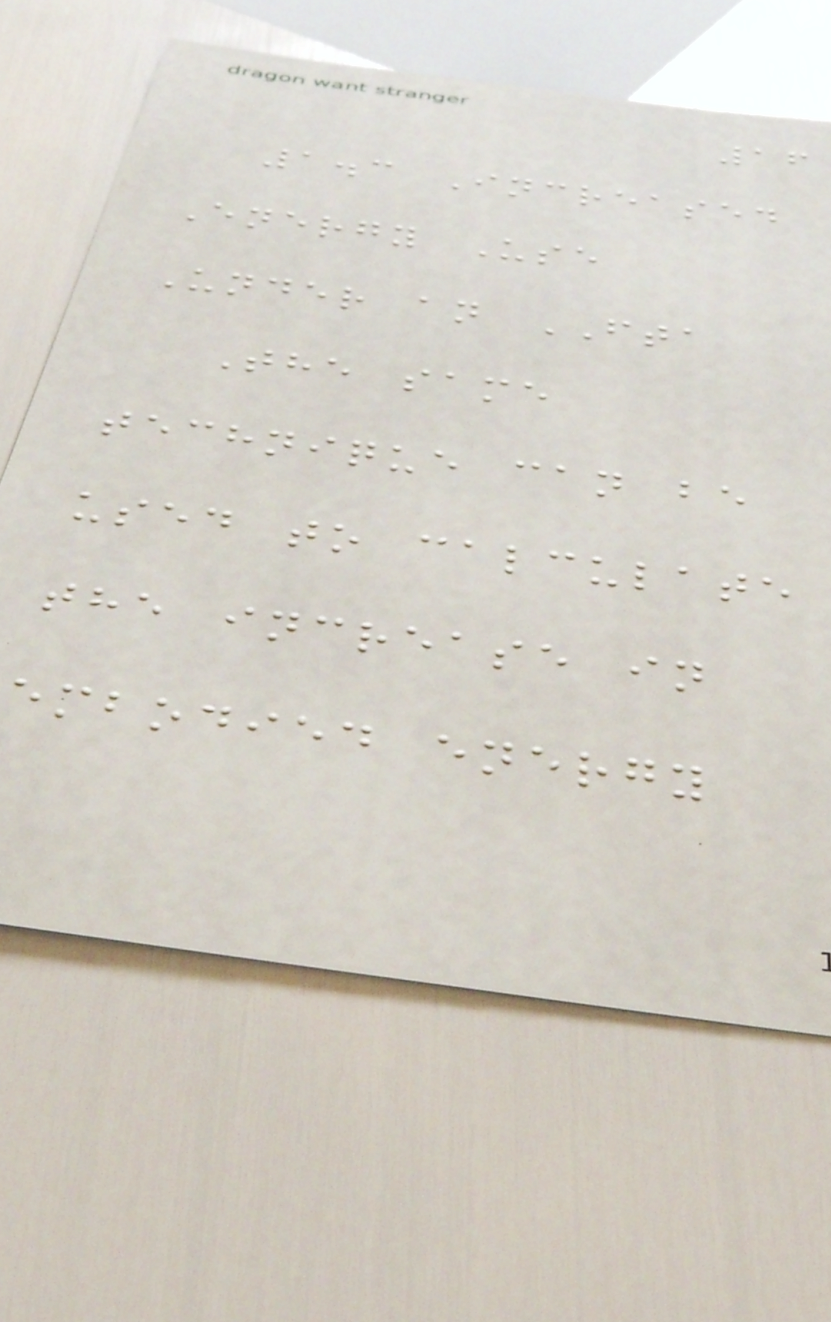16
1.3 Increased
Energy Use
Under an FTA
The same
technique can be
used to calculate
the increase in
embodied energy
